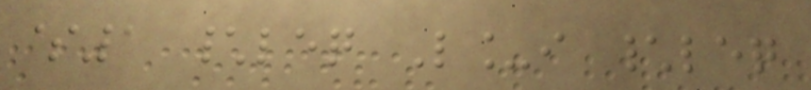$1 \leq L_i \leq
